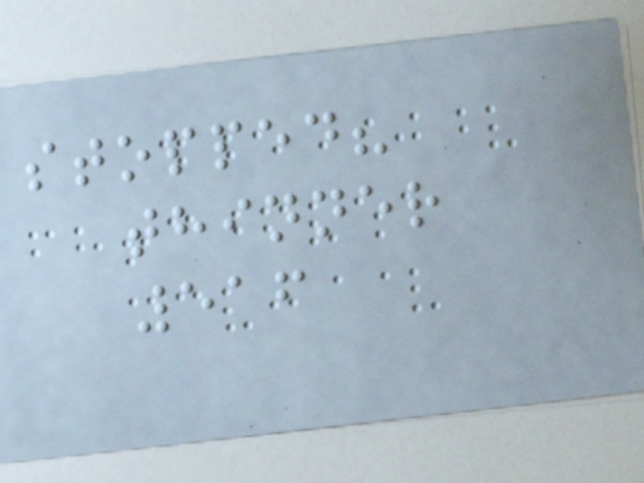stopped?
thinner
516
